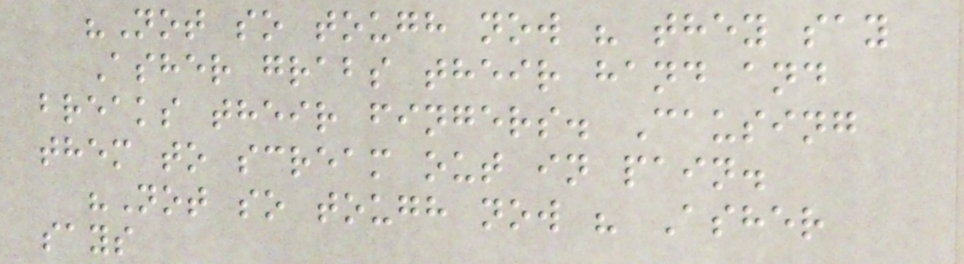"Not so tough now " they say
Asher grabs their hand and
breaks their fingers. Causing
them to scream out in pain.
"Not so tough now " Asher
says
